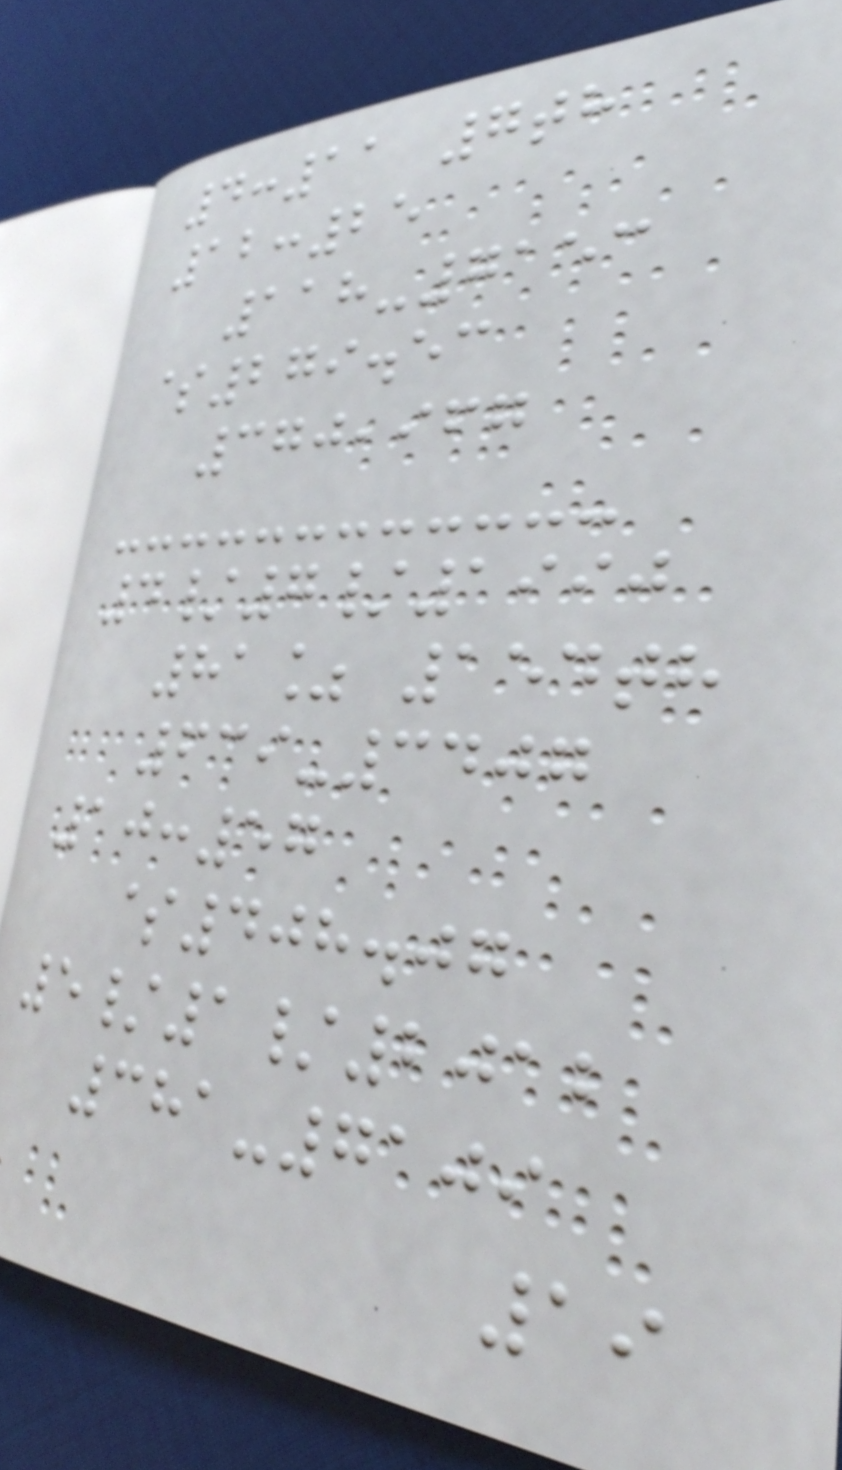4:11 7th
12:25
118-7153
$279.53
370,967
4/7/1990
81% 154th
639-3407
10:57
$408.07
5/1/2012
381-7109
19
